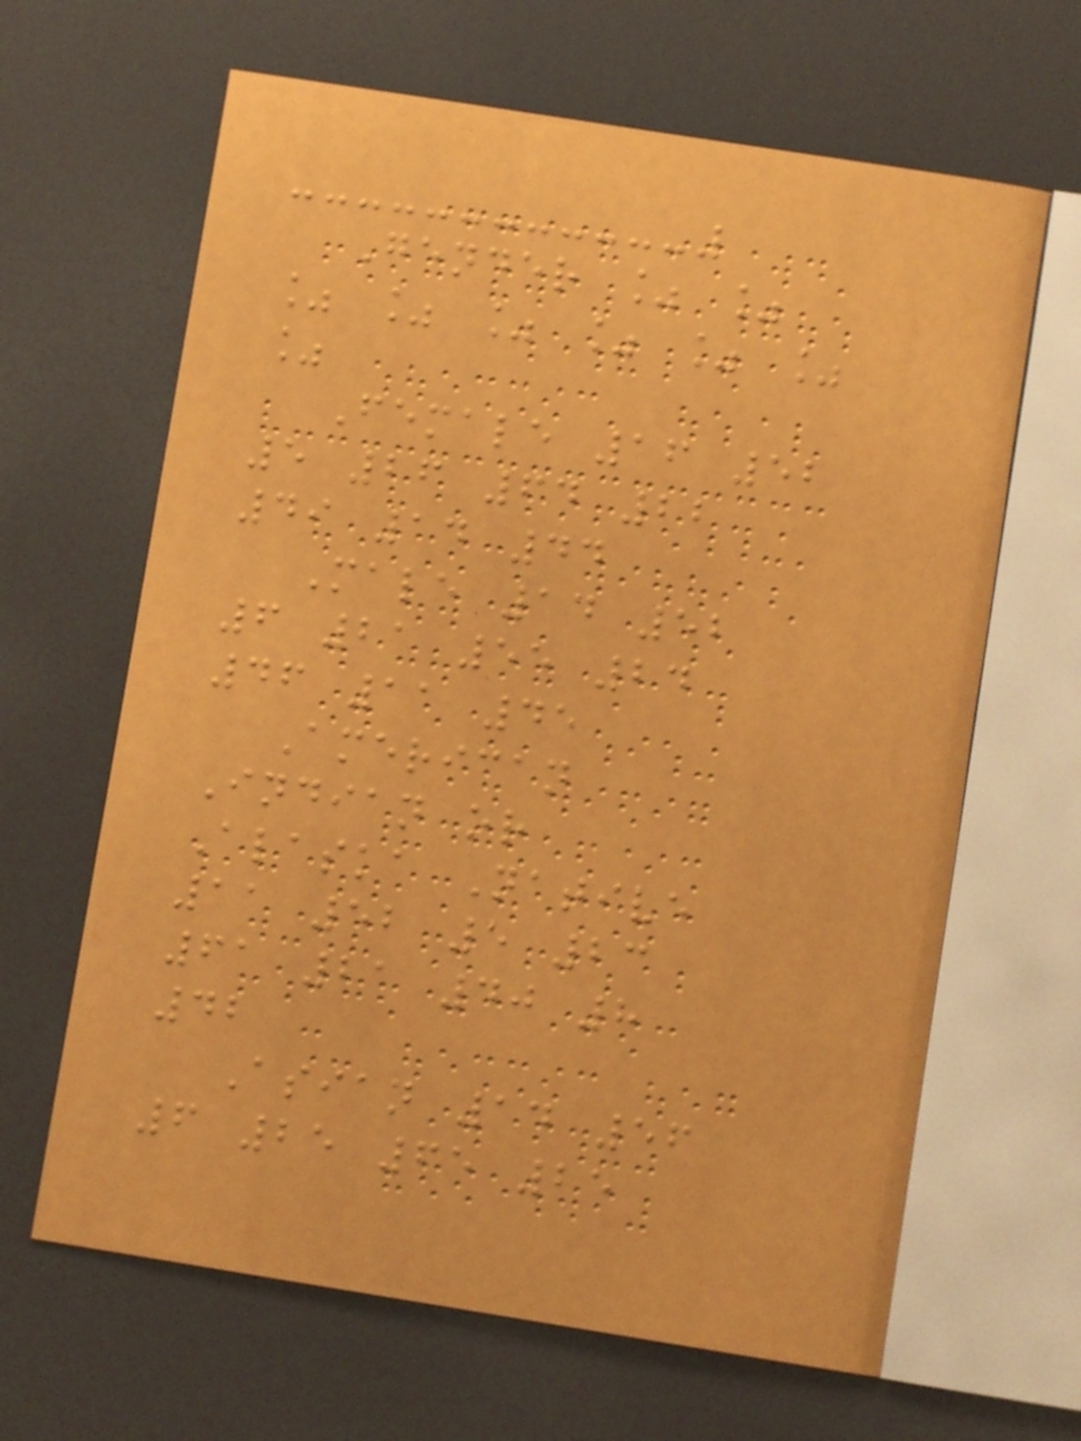Gender % %
% % % % % %
%
Female 16 52
5 26 64 22
49 14 44
Male 14 52
6 21 55 24
46 11 45
American
Indian or
Alaska Native
11 52 5 23
61 21 40 8
42
Asian 14 56
6 25 65 25
